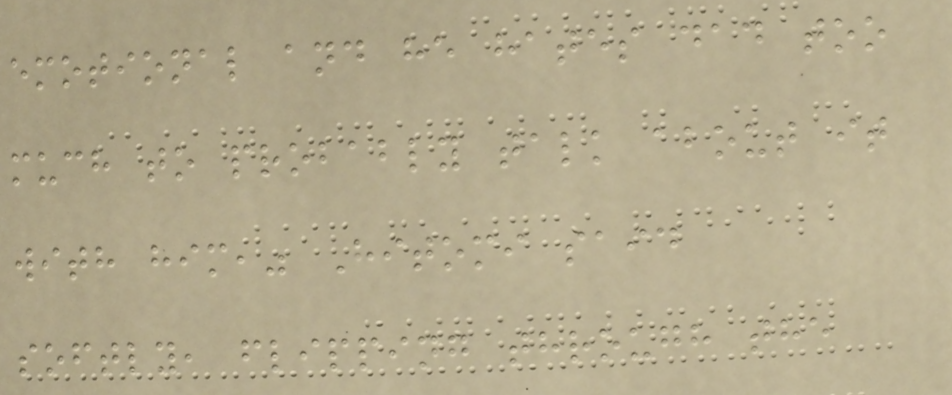emotional and he hates dad too
much to probably talk about it
with him," Hitomi said
softly, flipping through the
